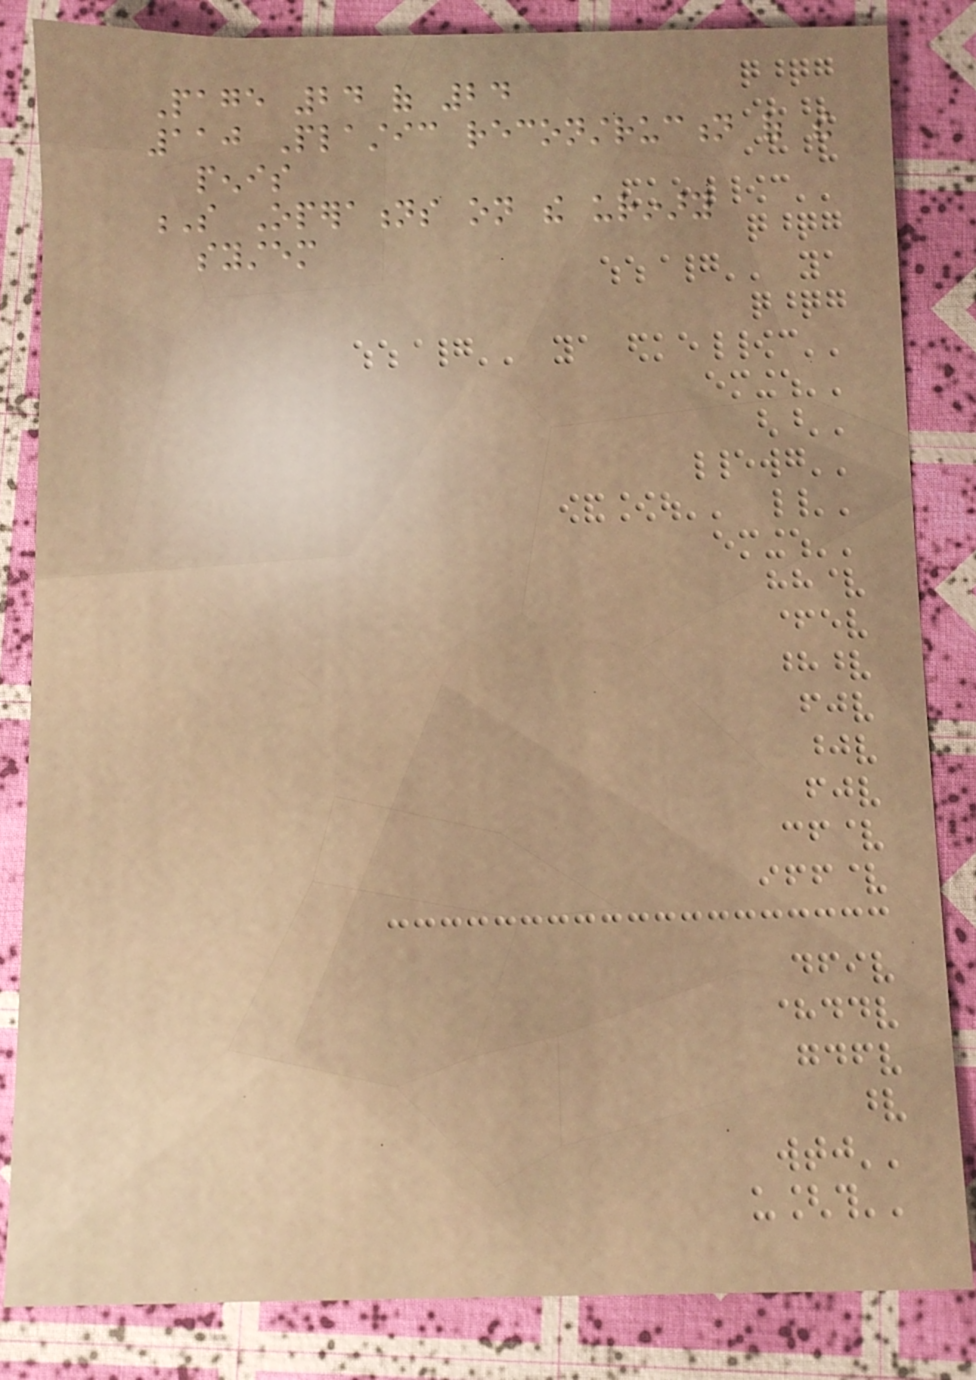Page 24 of 24
110 Plastic reconstruction of the
penis
S Operations on the urinary
system
